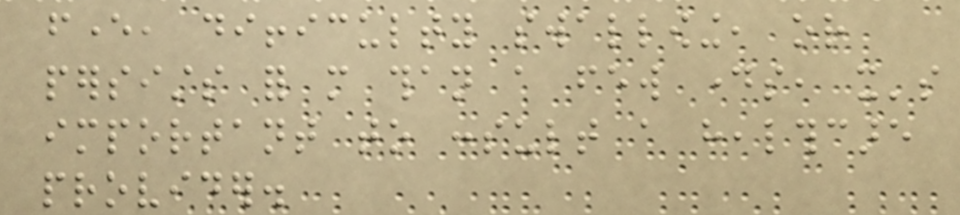fever, difficulty swallowing, or
persists for more than a few days, it's
important to consult a healthcare
provider.
